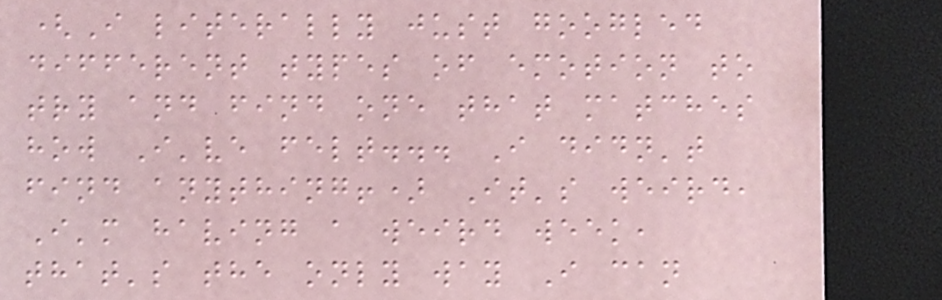(I literally just googled
different types of emotion to
try and find one that matches
how I've felt... I didn't
find anything!) It's weird,
I'm having a weird week,
that's the only way I can
